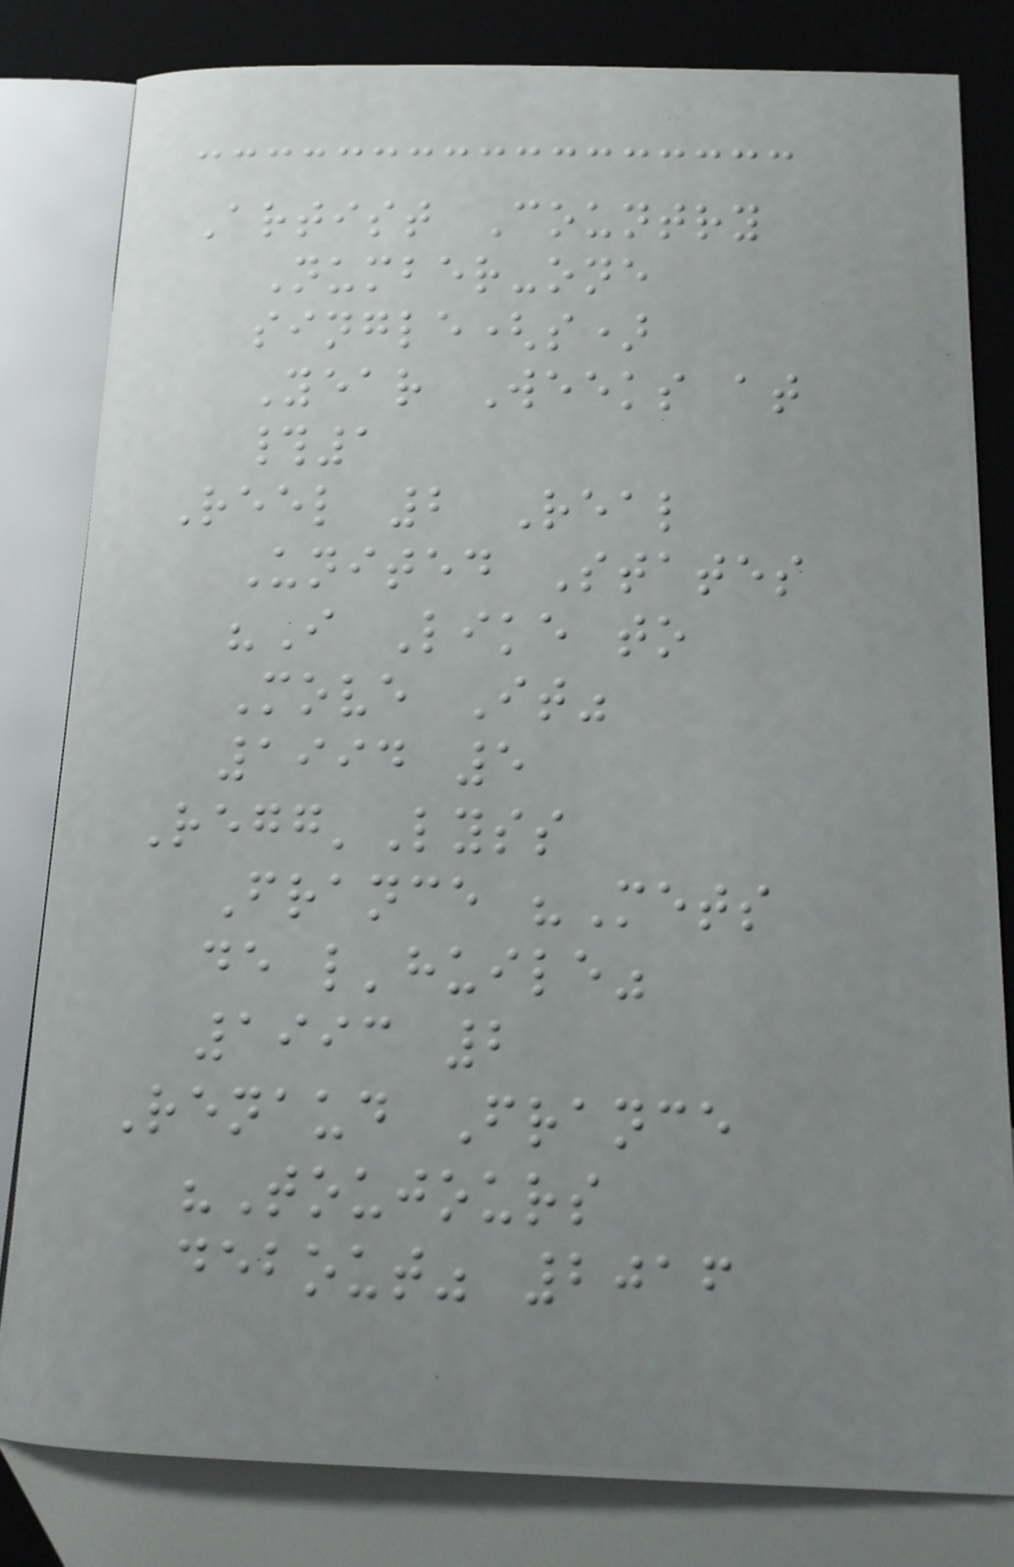Artist Country
Number-one
single(s)
Year Weeks at
#1
Reel 2 Real
United States
"I Like to
Move It"
1994 5
Regg'Lyss
France "Mets
de l'huile"
1993 2
Renaud France
"Toujours
debout" 2016
